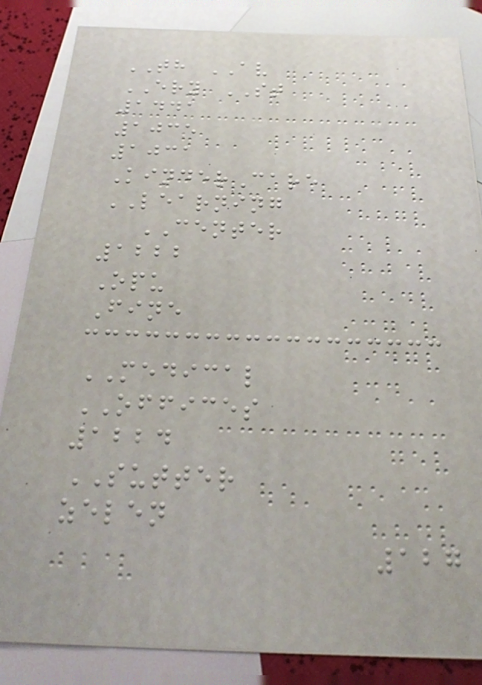TH AV
ERY ST
1441
1035
1031
KinderCare
LEARNING
CENTER
1222
Opu
Fine
MEDICAL
OFFICES
1224
SUTTER
zelen
127
